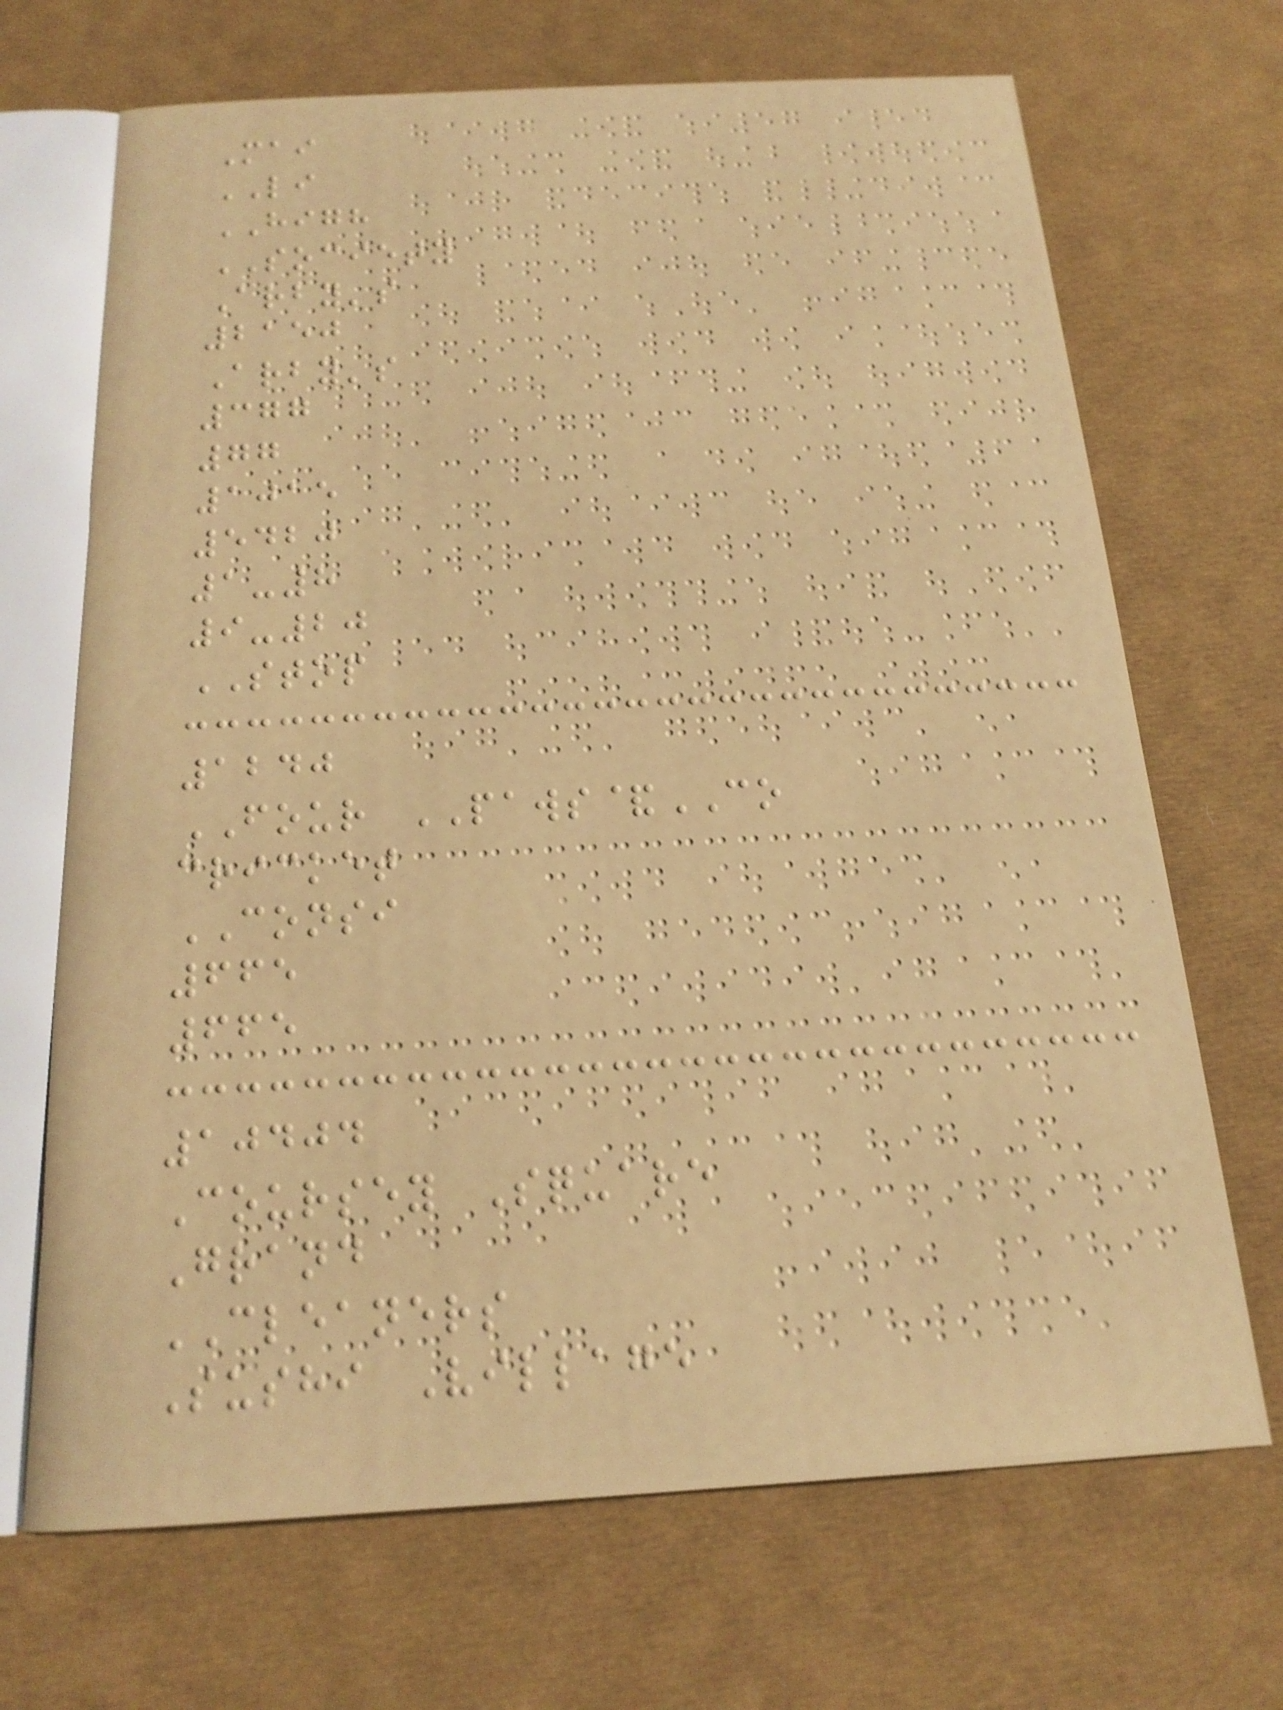Mai
LI
HIGH
SOCIETY
Arby's
2150
Arby's
377
77
1015
5420
1-8
9-20
STOP
1240
FOUR PAWS&CO
cricket
CONSI
665
665
10404
Coursey Square
Grand
CLEANERS
Sushi Village
